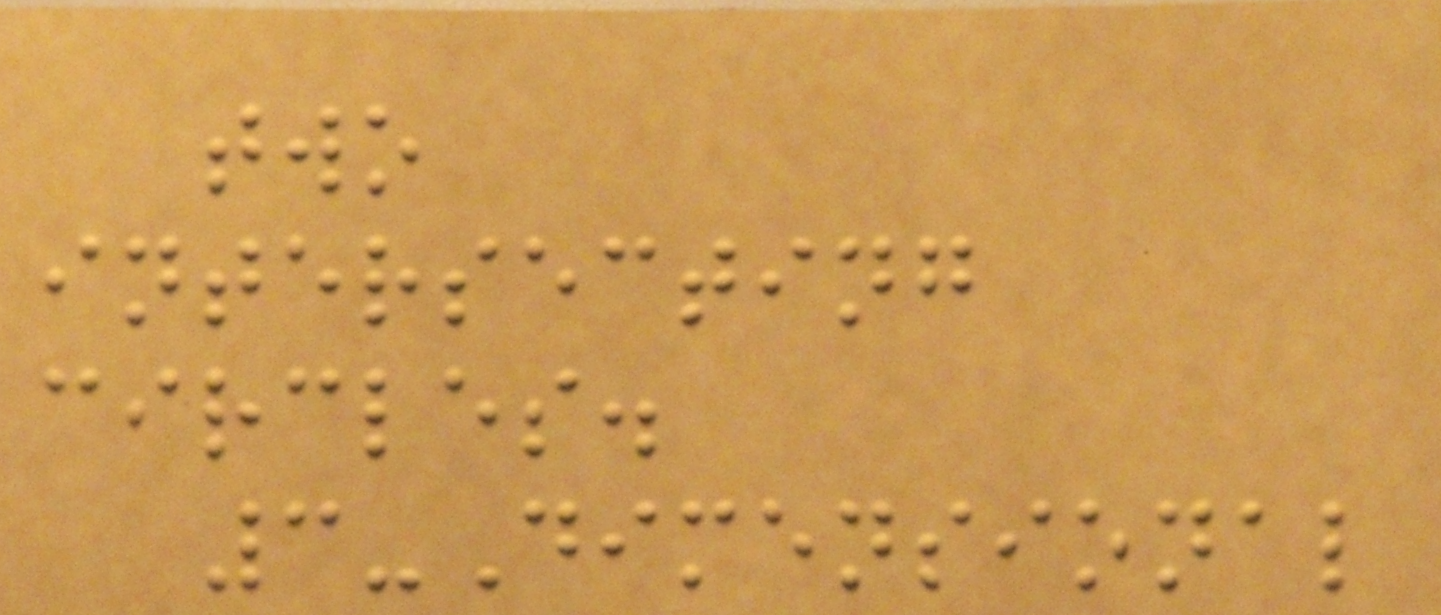two
intersecting
circles.
3-Dimensional
